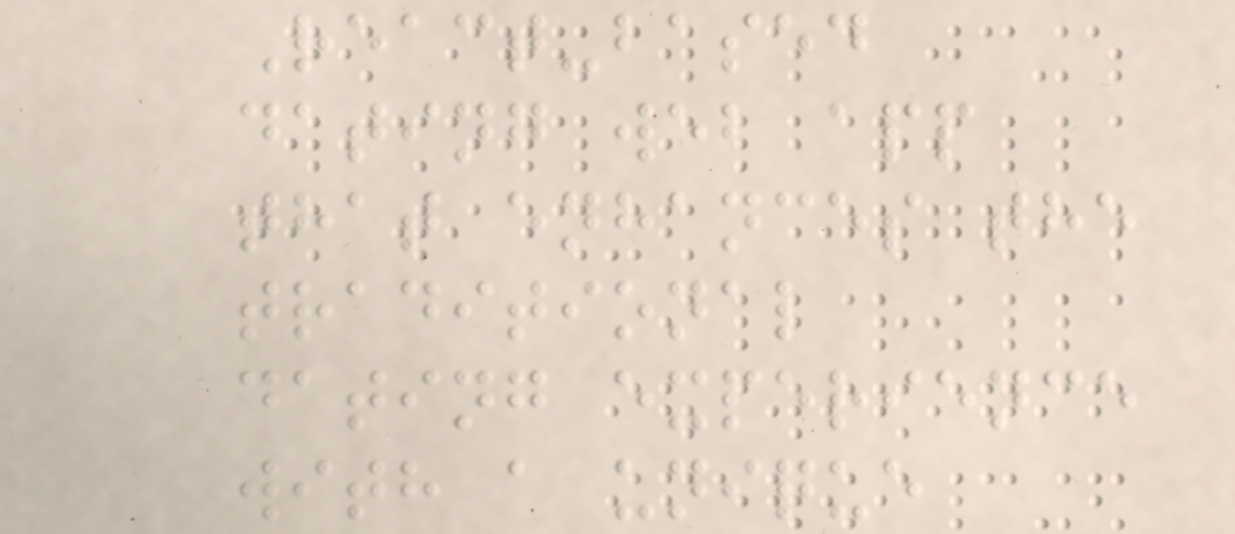React-based
dating web app
that enhances the
traditional
dating experience
with a unique
